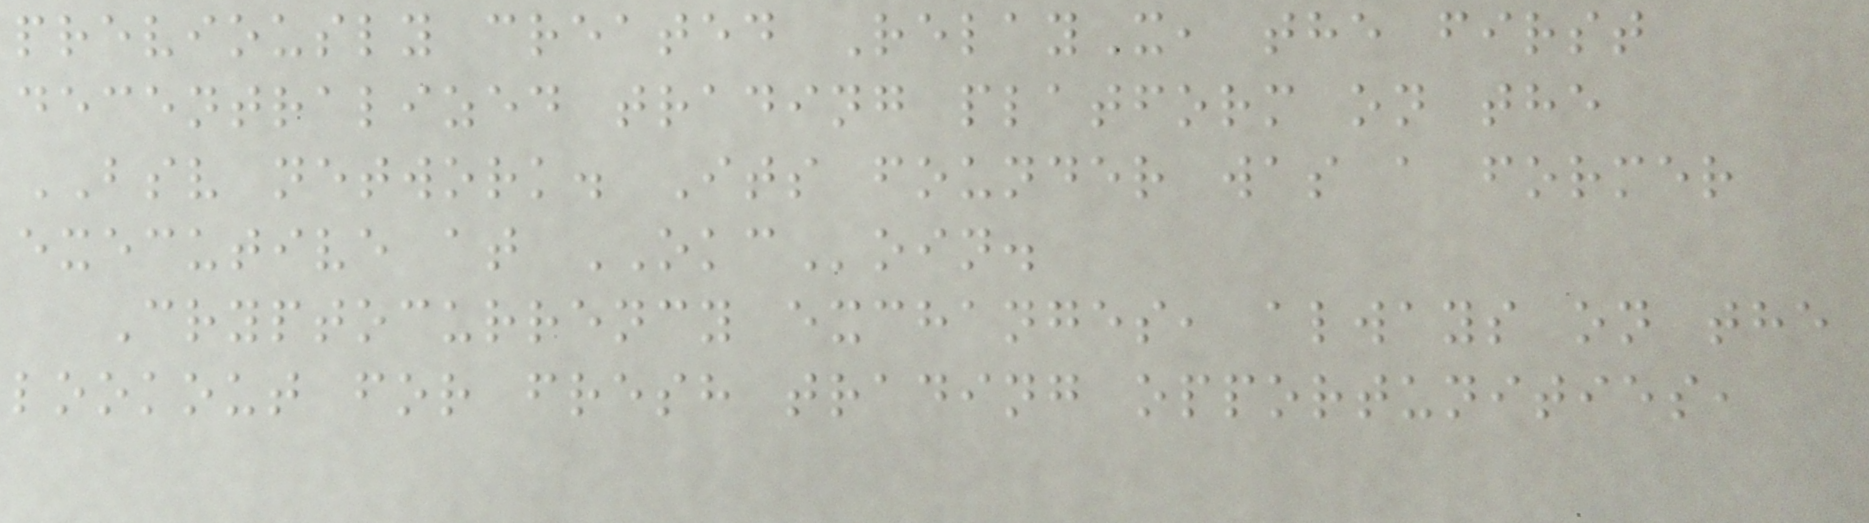previously created RelayX, the first
decentralized trading platform on the
BSV network. Its founder was a former
executive at OKCoin.
Cryptocurrency exchanges, always on the
lookout for fresh trading opportunities,
